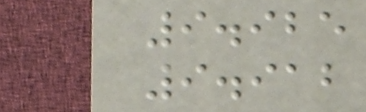9.925
9.912
